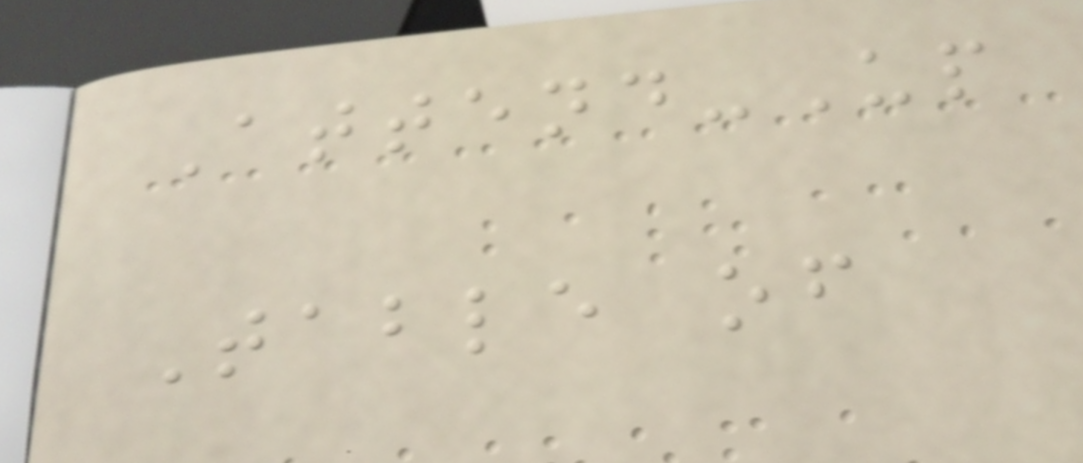Attend-Up
Table of
